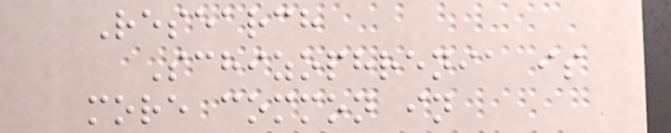Research
Schizophrenia is
more common in
